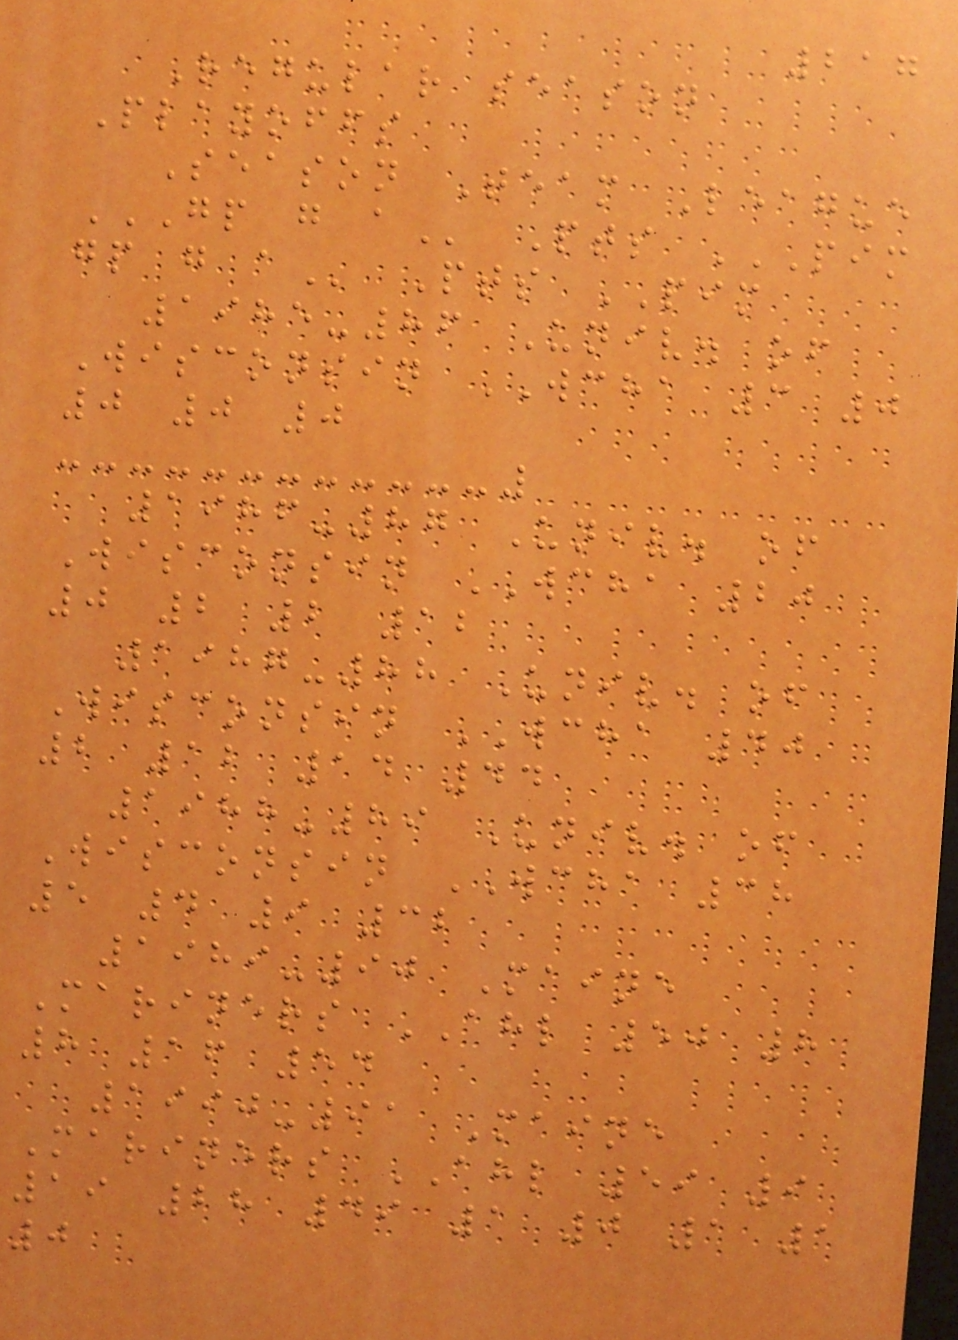217
Regular season
Playoffs
Season Team League
GP G A Pts PIM
GP G A Pts PIM
1985-86 Univ. of
Wisconsin WCHA 3 0
0 0 0
1986-87 Univ. of
Wisconsin WCHA 20
0 2 2 12
1987-88 Univ. of
Wisconsin WCHA 40
2 12 14 44
1988-89 Univ. of
Wisconsin WCHA 38
5 4 9 32
1989-90 Maine
Mariners AHL 50 8
8 16 54
1990-91 Maine
Mariners AHL 59 9
19 28 49 1 0 1 1
0
